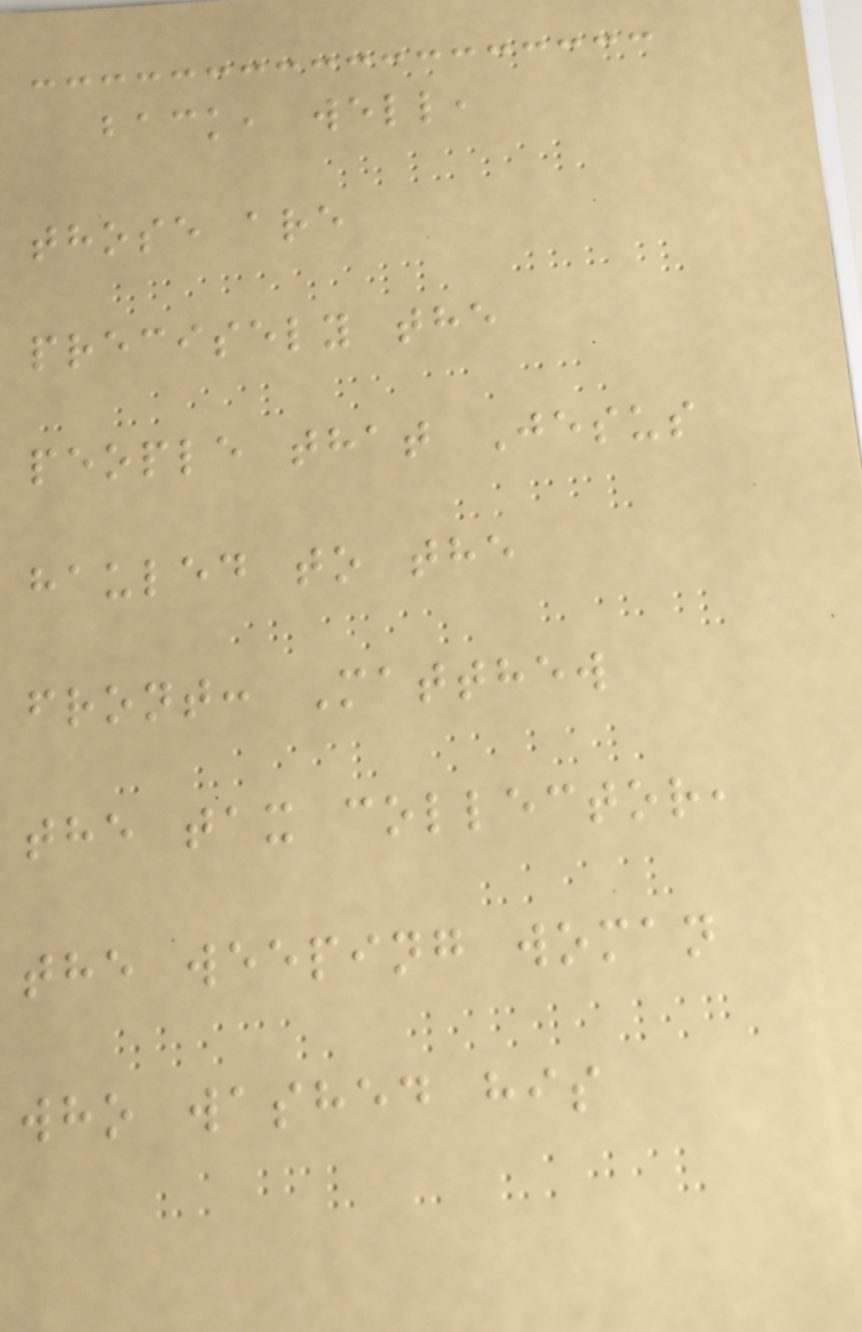back, well,
those are
precisely the
people that Jesus
hauled to the
front: Matthew
the tax collector,
the weeping woman
who washed his
